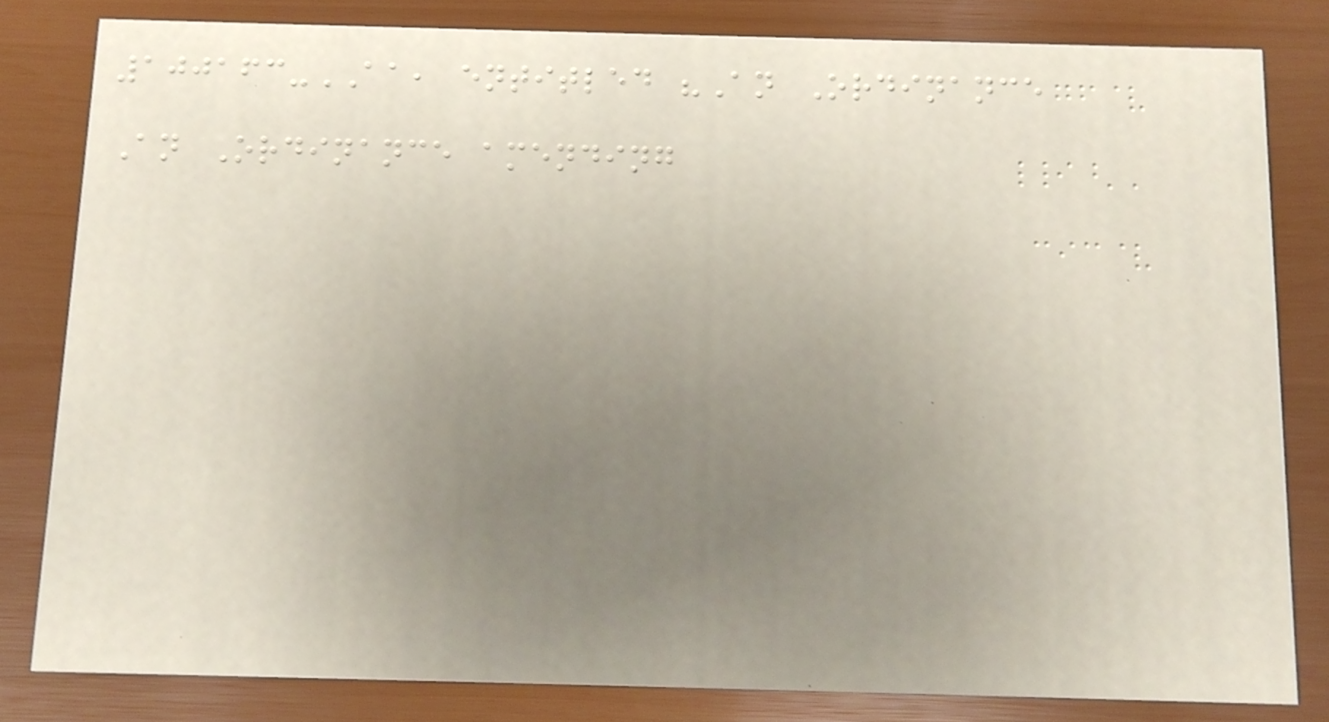100163-AA, entitled "An Ordinance
An Ordinance amending
